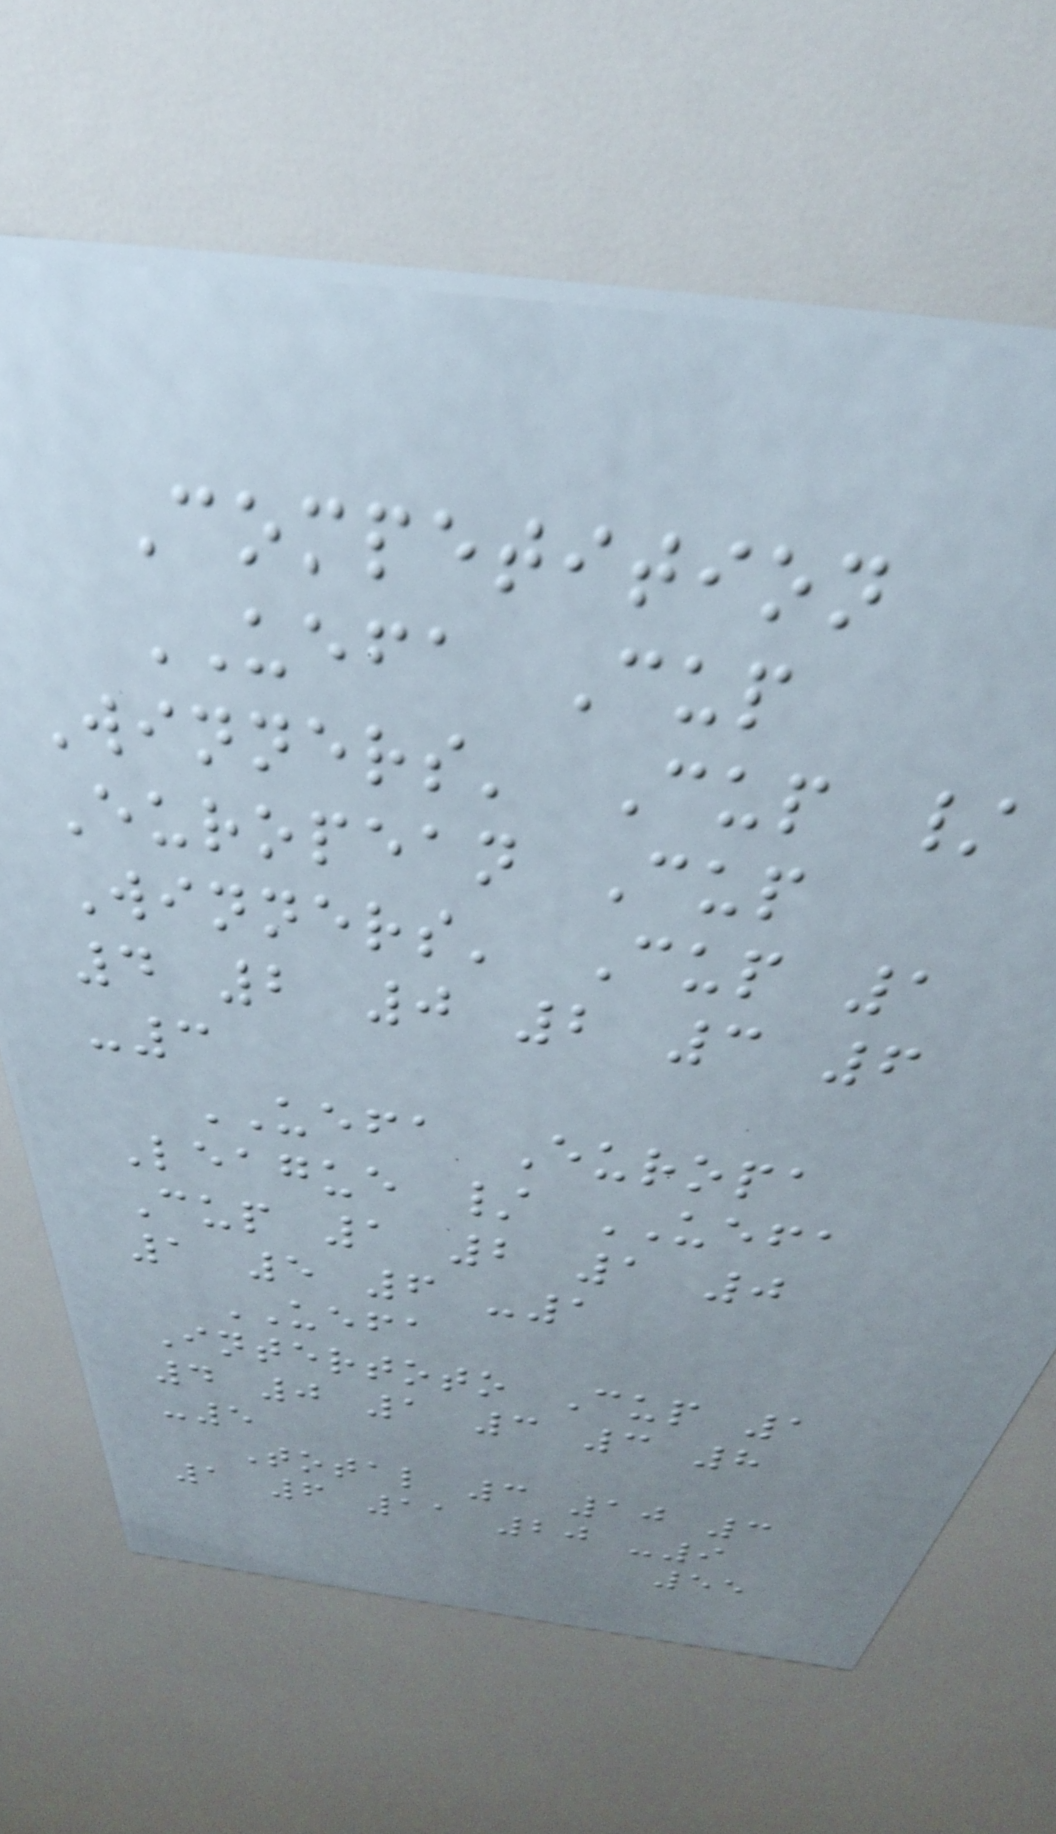Competition
UEFA Cup
Winners' Cup /
European Cup
Winners' Cup 1
4 2 0 2 3 6
-3
UEFA Europa
League / UEFA
Cup 1 2 1 0
1 5 6 -1
UEFA
Intertoto Cup 1
4 0 1 3 3 8
-5
Total 3 10 3
1 6 11 20 -9
55
